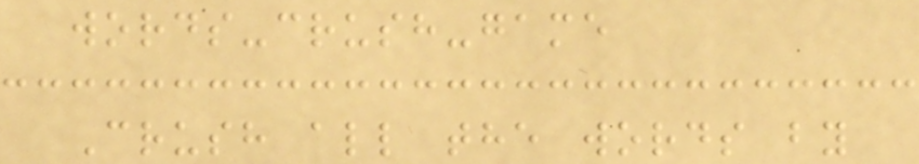words-crush-game
Crush all the words by
